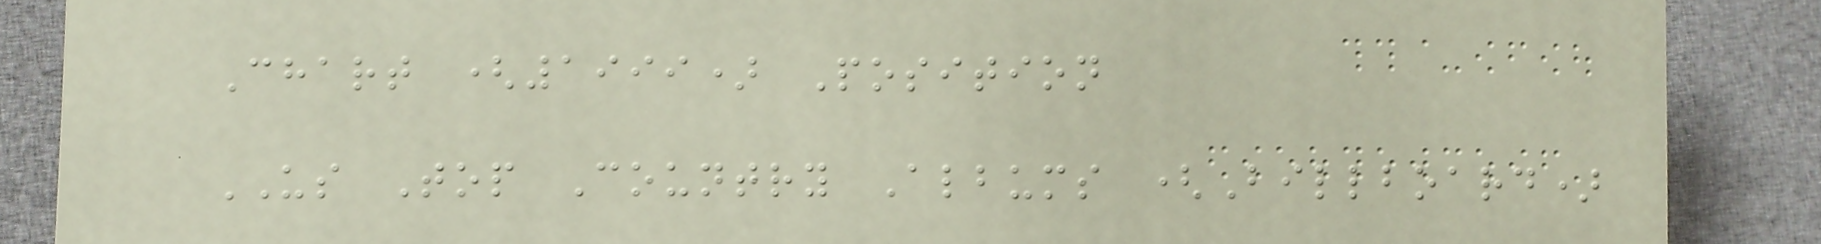Chart (1999) Position
US Top Country Albums (Billboard)
